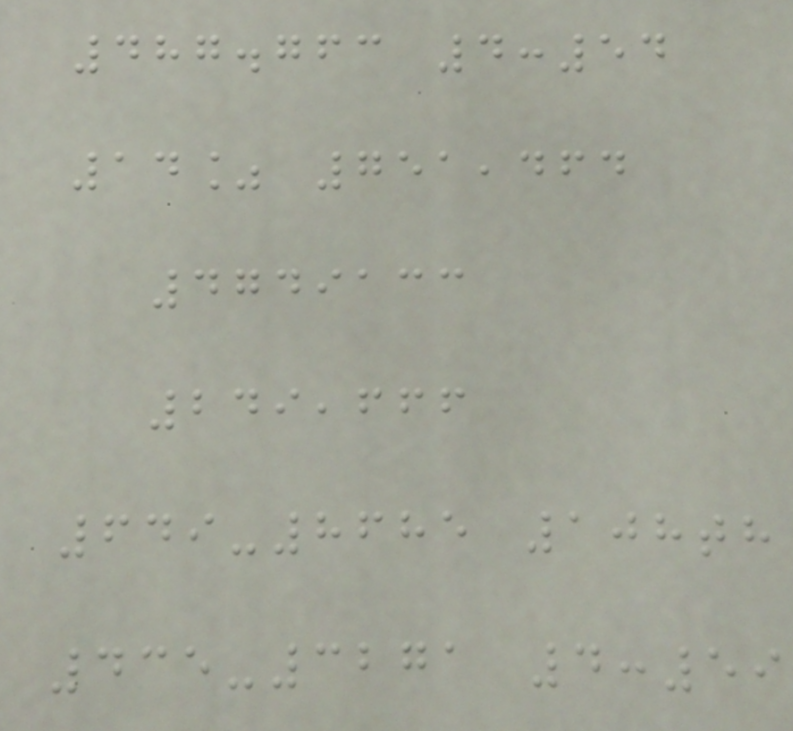487.763 4:54
14% 751,464
4749133
249,666
649-8685 108th
435-3271 4:59
